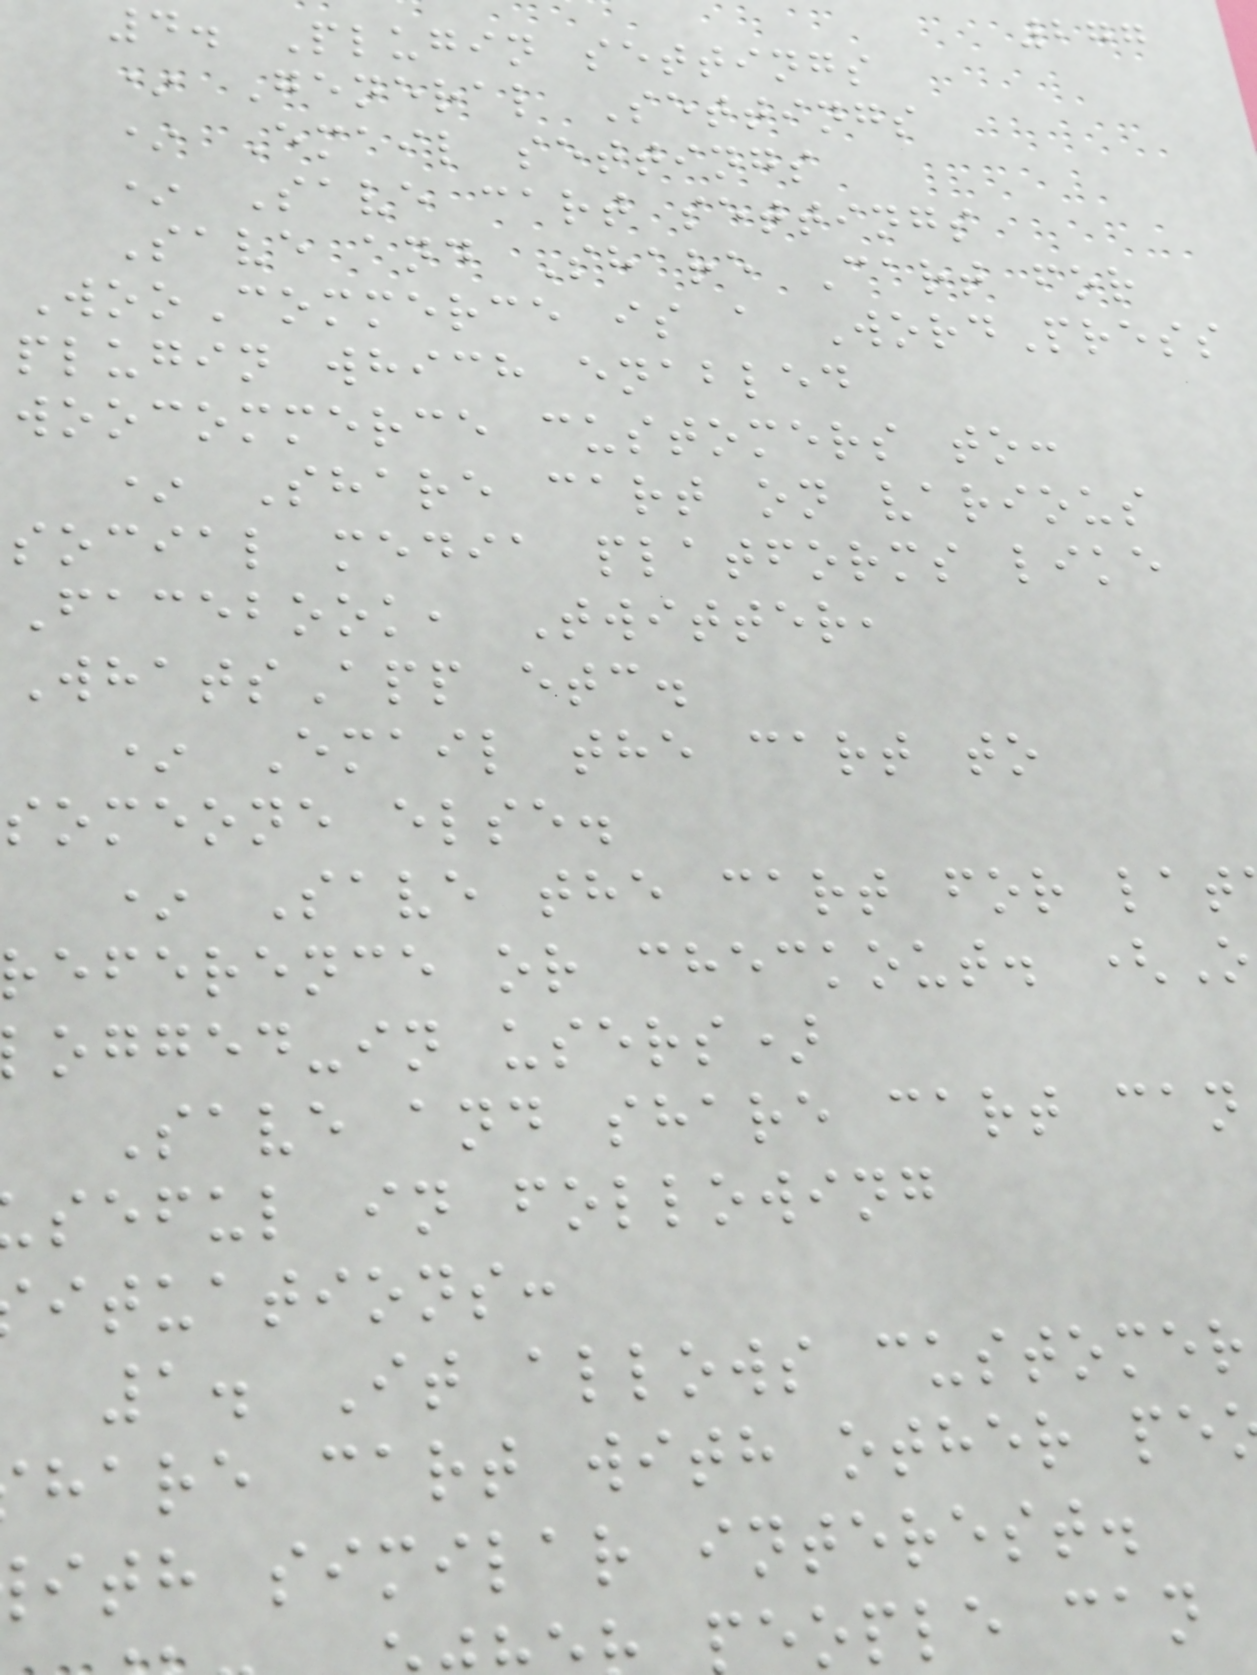277
4. Plugin settings
* General Settings
* Email settings
* Save cart settings
Save and Share Cart for
WooCommerce is a WordPress
plugin which enabled
woocommerce customers to:
* Share cart on various
social media platforms like
Facebook, Twitter,
WhatsApp etc.
* Email the cart to
someone else.
* Save the cart for lat
reference or checkout. (O
ogged-in users)
Save and share cart can
seful in following
ituations:
1. It allows customer
hare cart with other pe
ith similar interest.
eople can
